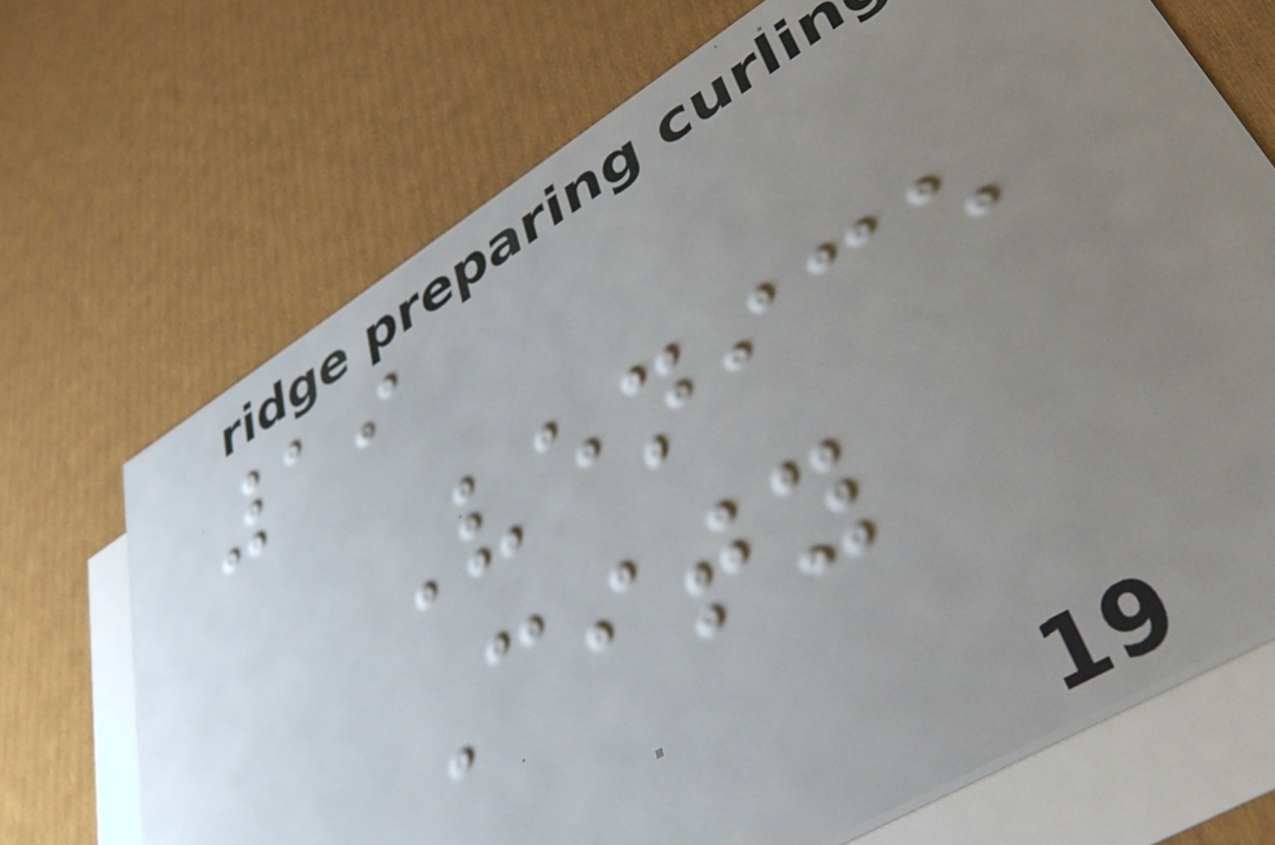19
Venice
City
